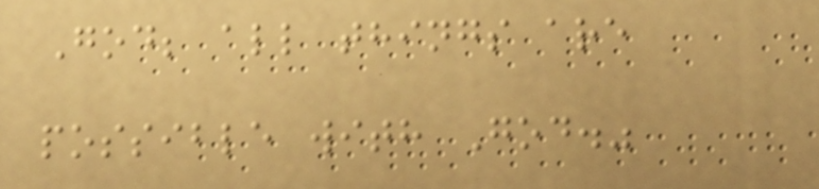God; all things are
possible with God."
